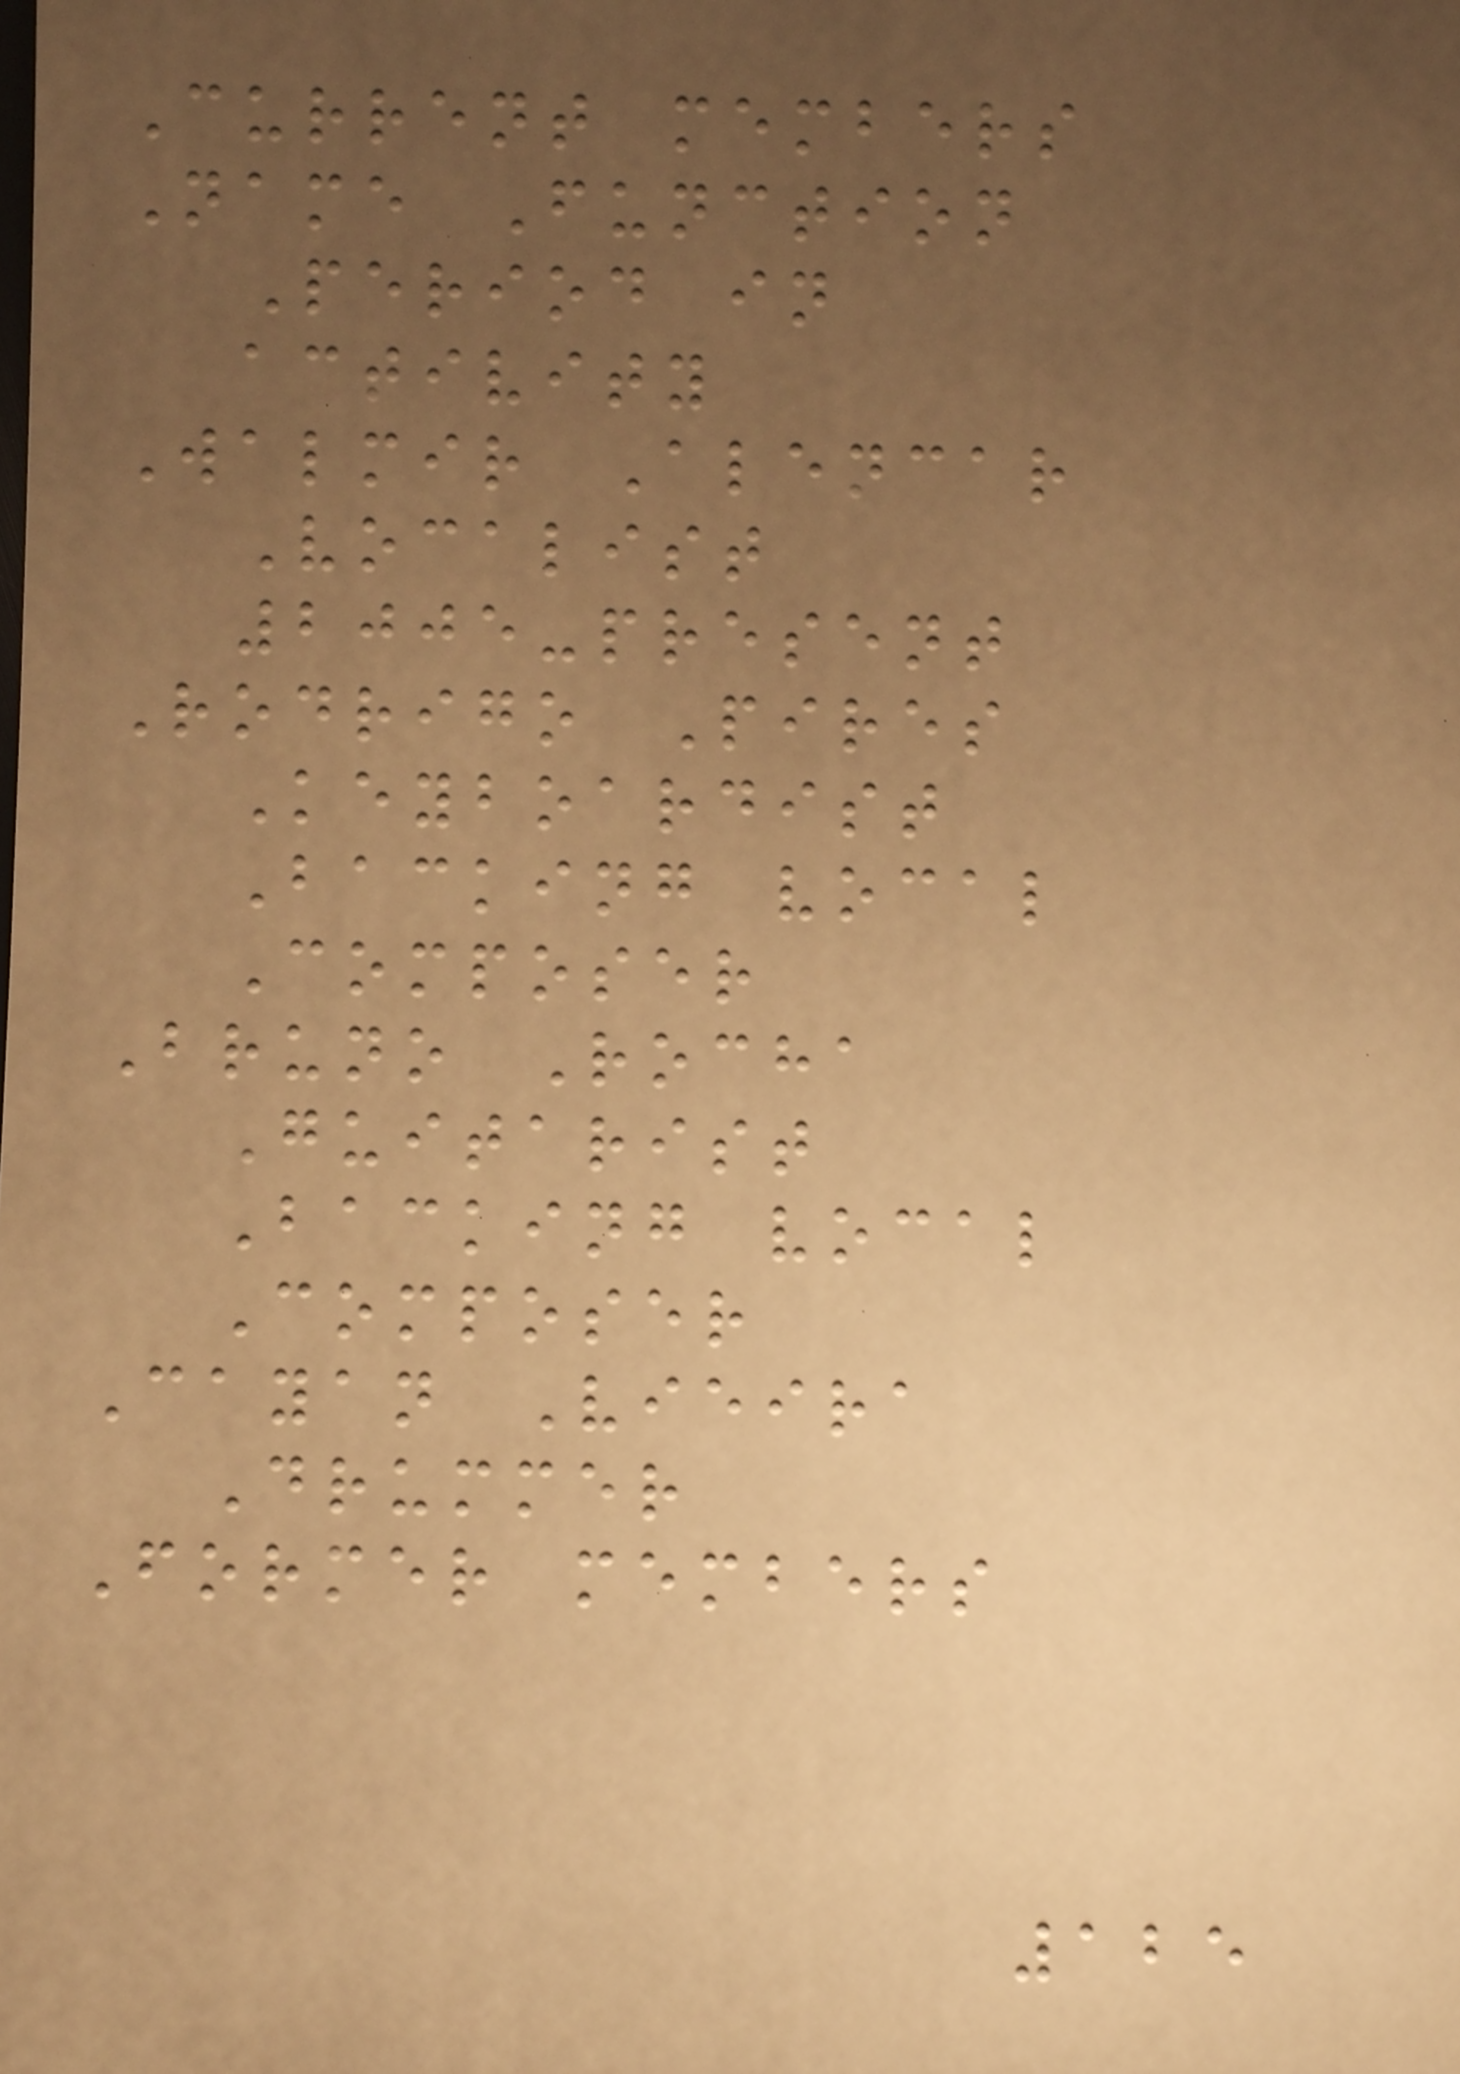Current members
Name Function
Period in
activity
Walmir Alencar
Vocalist
2005-present
Rodrigo Pires
Keyboardist
Backing vocal
Composer
Bruno Rocha
Guitarist
Backing vocal
Composer
Cayan Vieira
Drummer
Former members
125
